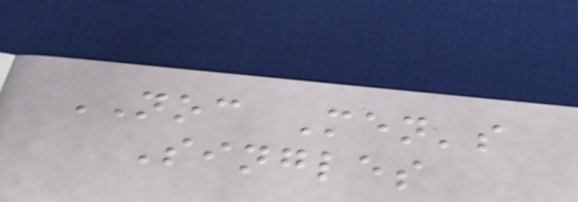NOC Men's
Singles
